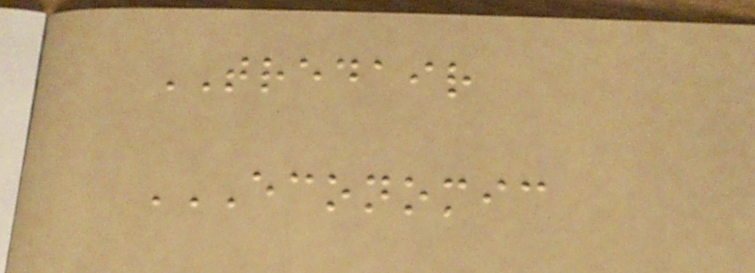TREDAIR
ECONOMIC
